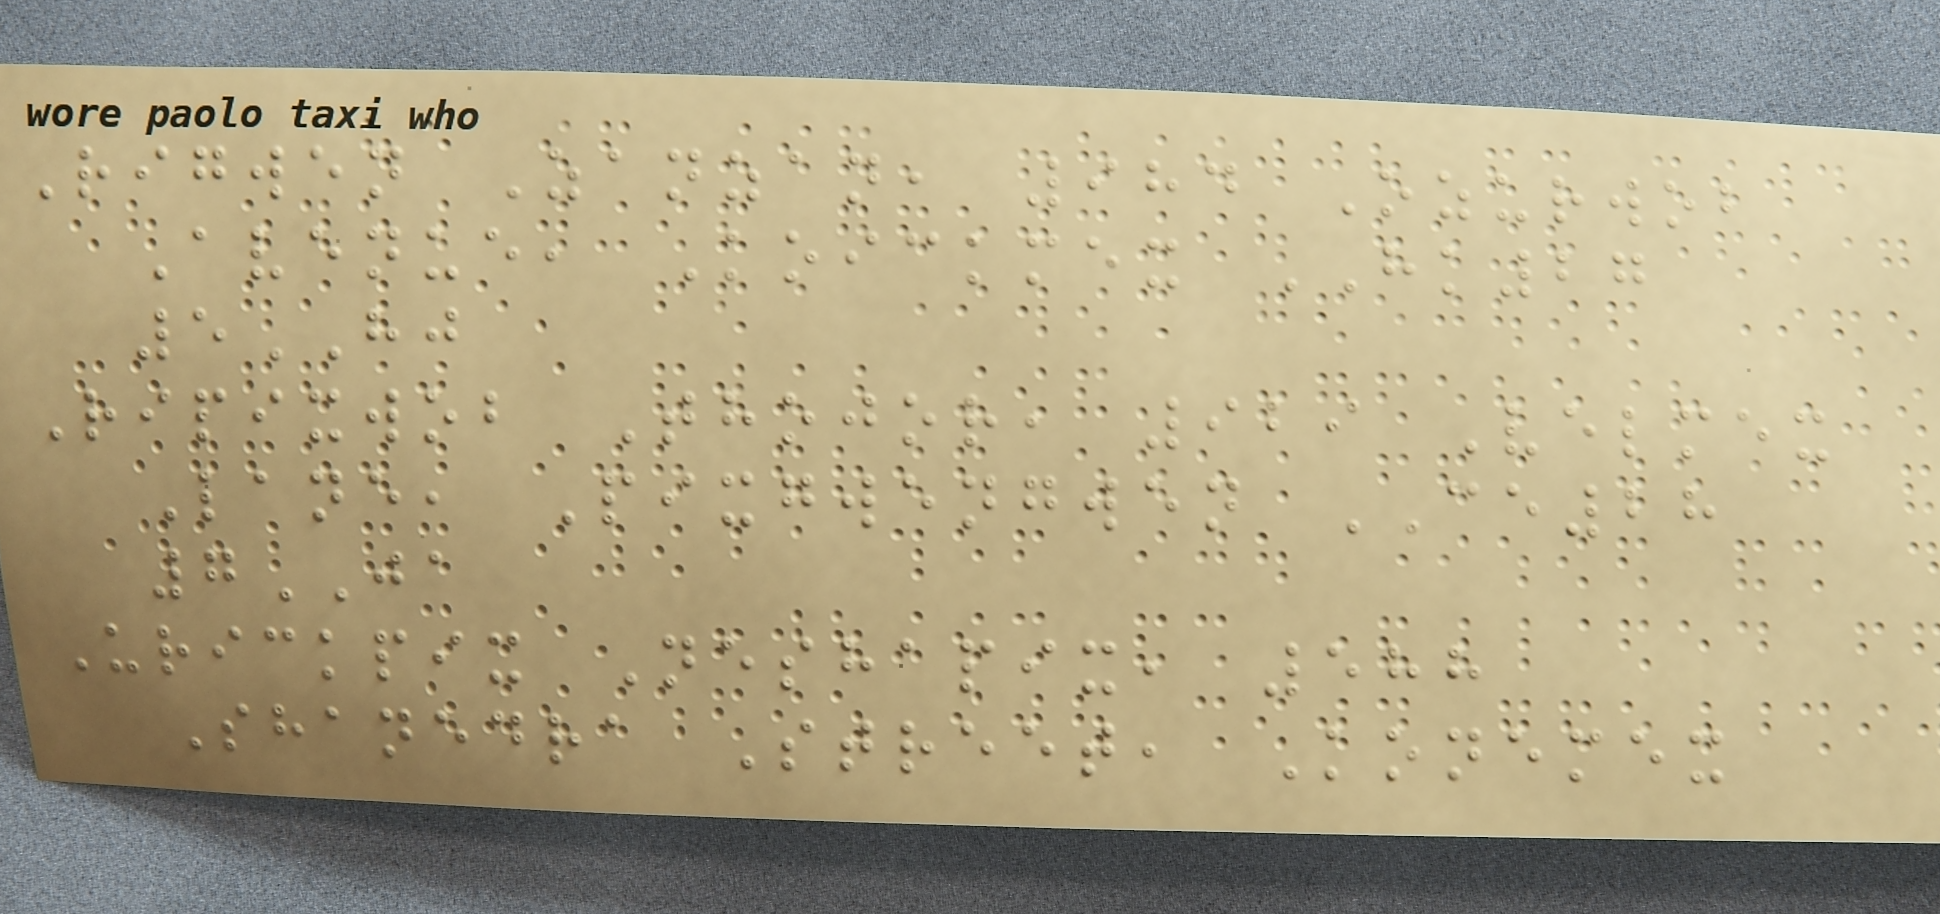Rigwen Zanzan, 984 Ozurwob
Avenue, Koickmex HK27
5HJ
Ripixwob Thojor, 929 Velmex
Lane, Pixgwengwen CE28
7JA
Urickpix Neshapix, 588
Shanedra Street, Konemex
